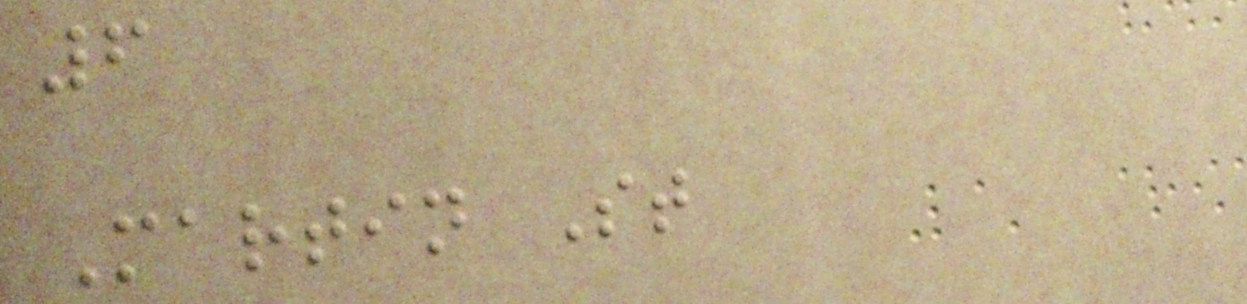6
Martin St
